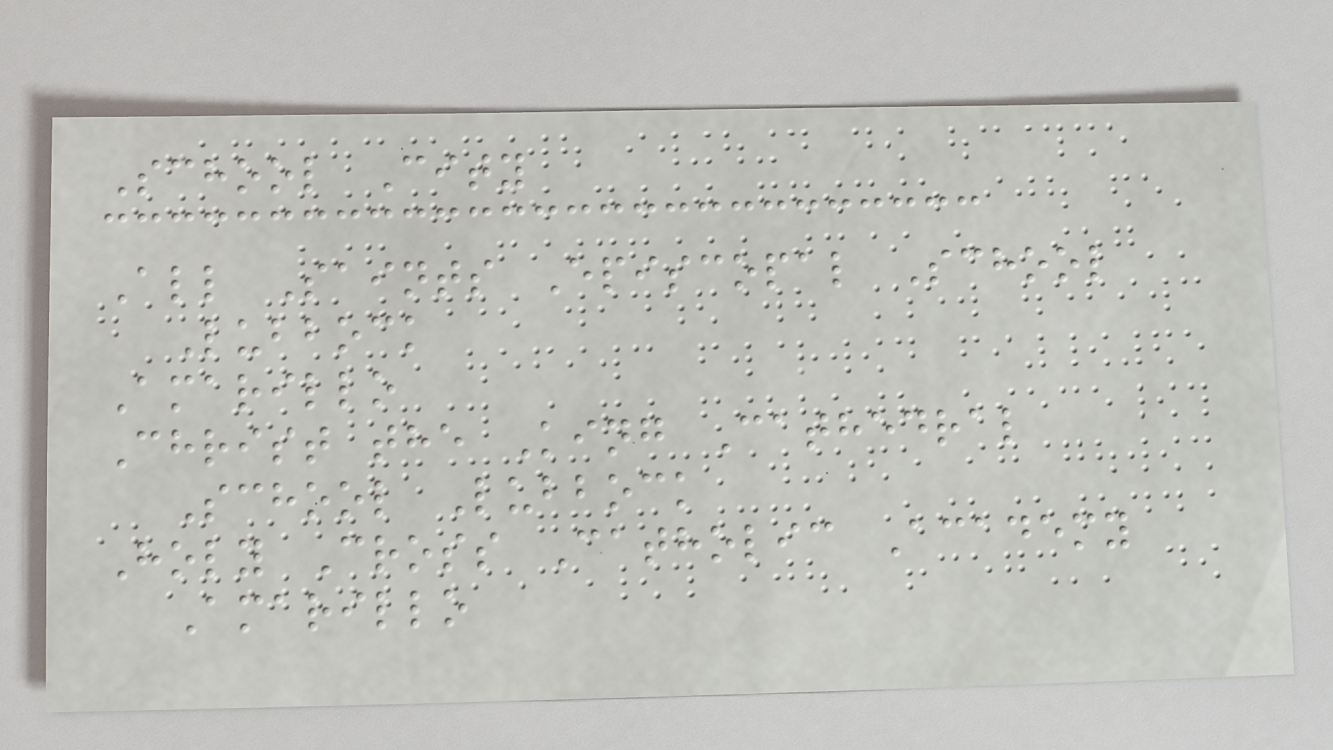School City
All Saints Episcopal School
Lubbock
Amarillo
Christ the King Cathedral
School Lubbock
Holy Cross Catholic Academy
Amarillo
